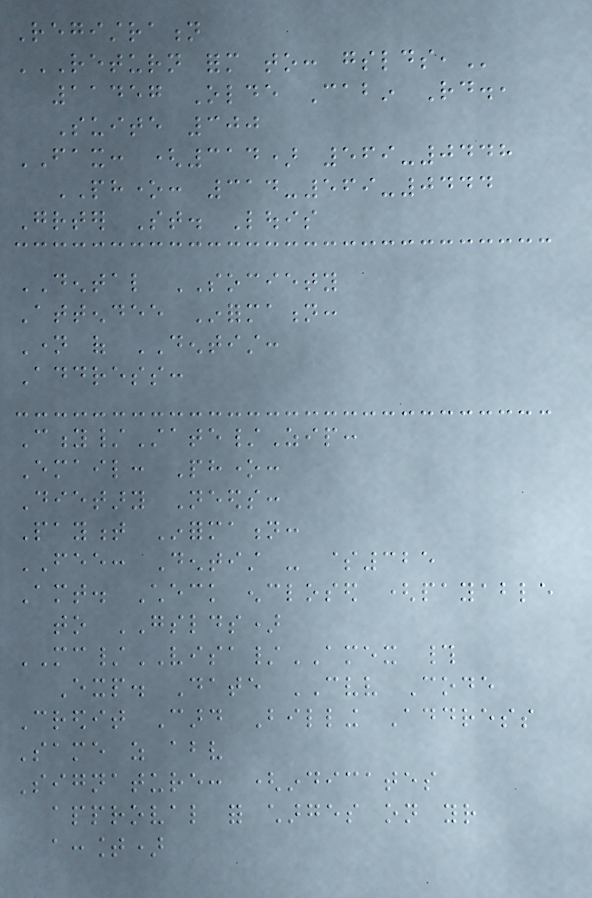Registration
RETURN FORM TO: GSLDS,
11457 Olde Cabin Rd.,
Suite 300
FAX: (314) 569-0448
PHONE: 314-569-0444
Greater St. Louis
DENTAL SOCIETY
Attendee Information:
Name of DENTIST:
Address:
City/State/Zip:
Email: Phone:
Dietary Needs:
Payment Information:
FEE: Dentist - $325
Amt. Check enclosed (payable
to GSLDS)
MC/VISA/AMEX #
Exp. Date CVV Code
Credit Card Billing Address
Same as above
Signature: (indicates
approval for charges on your
account)
